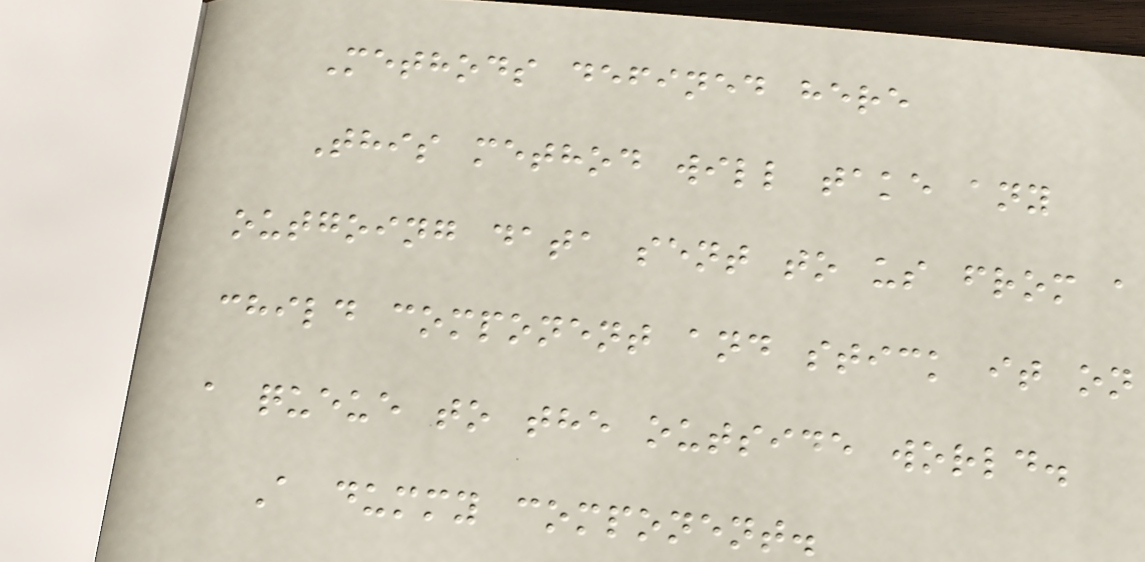Methods defined here
This method will take any
outgoing data sent to us from a
child component and stick it on
a queue to the outside world.
A dummy component.
